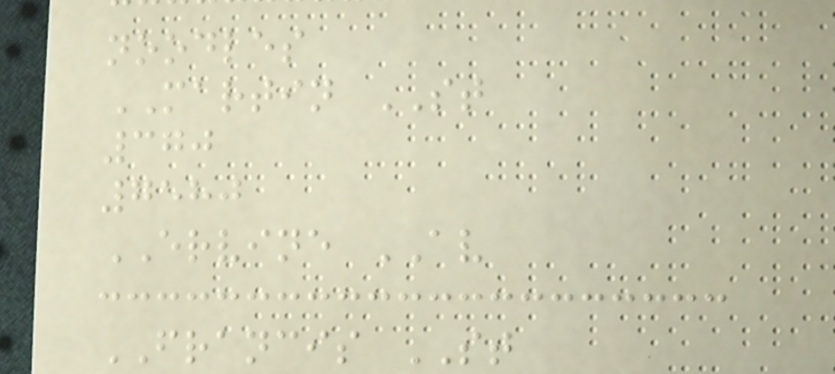noodles
MARTIN ST
370
7580
ERVINE AV
FRANCIS ST
